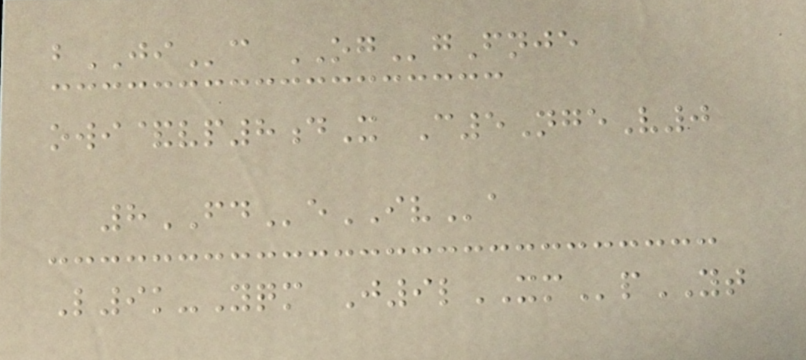bJIc OGgFnje
owi&vp8dX C5NgeV0
8FDeIVa
L9k-Yqm J9lXMpYT
